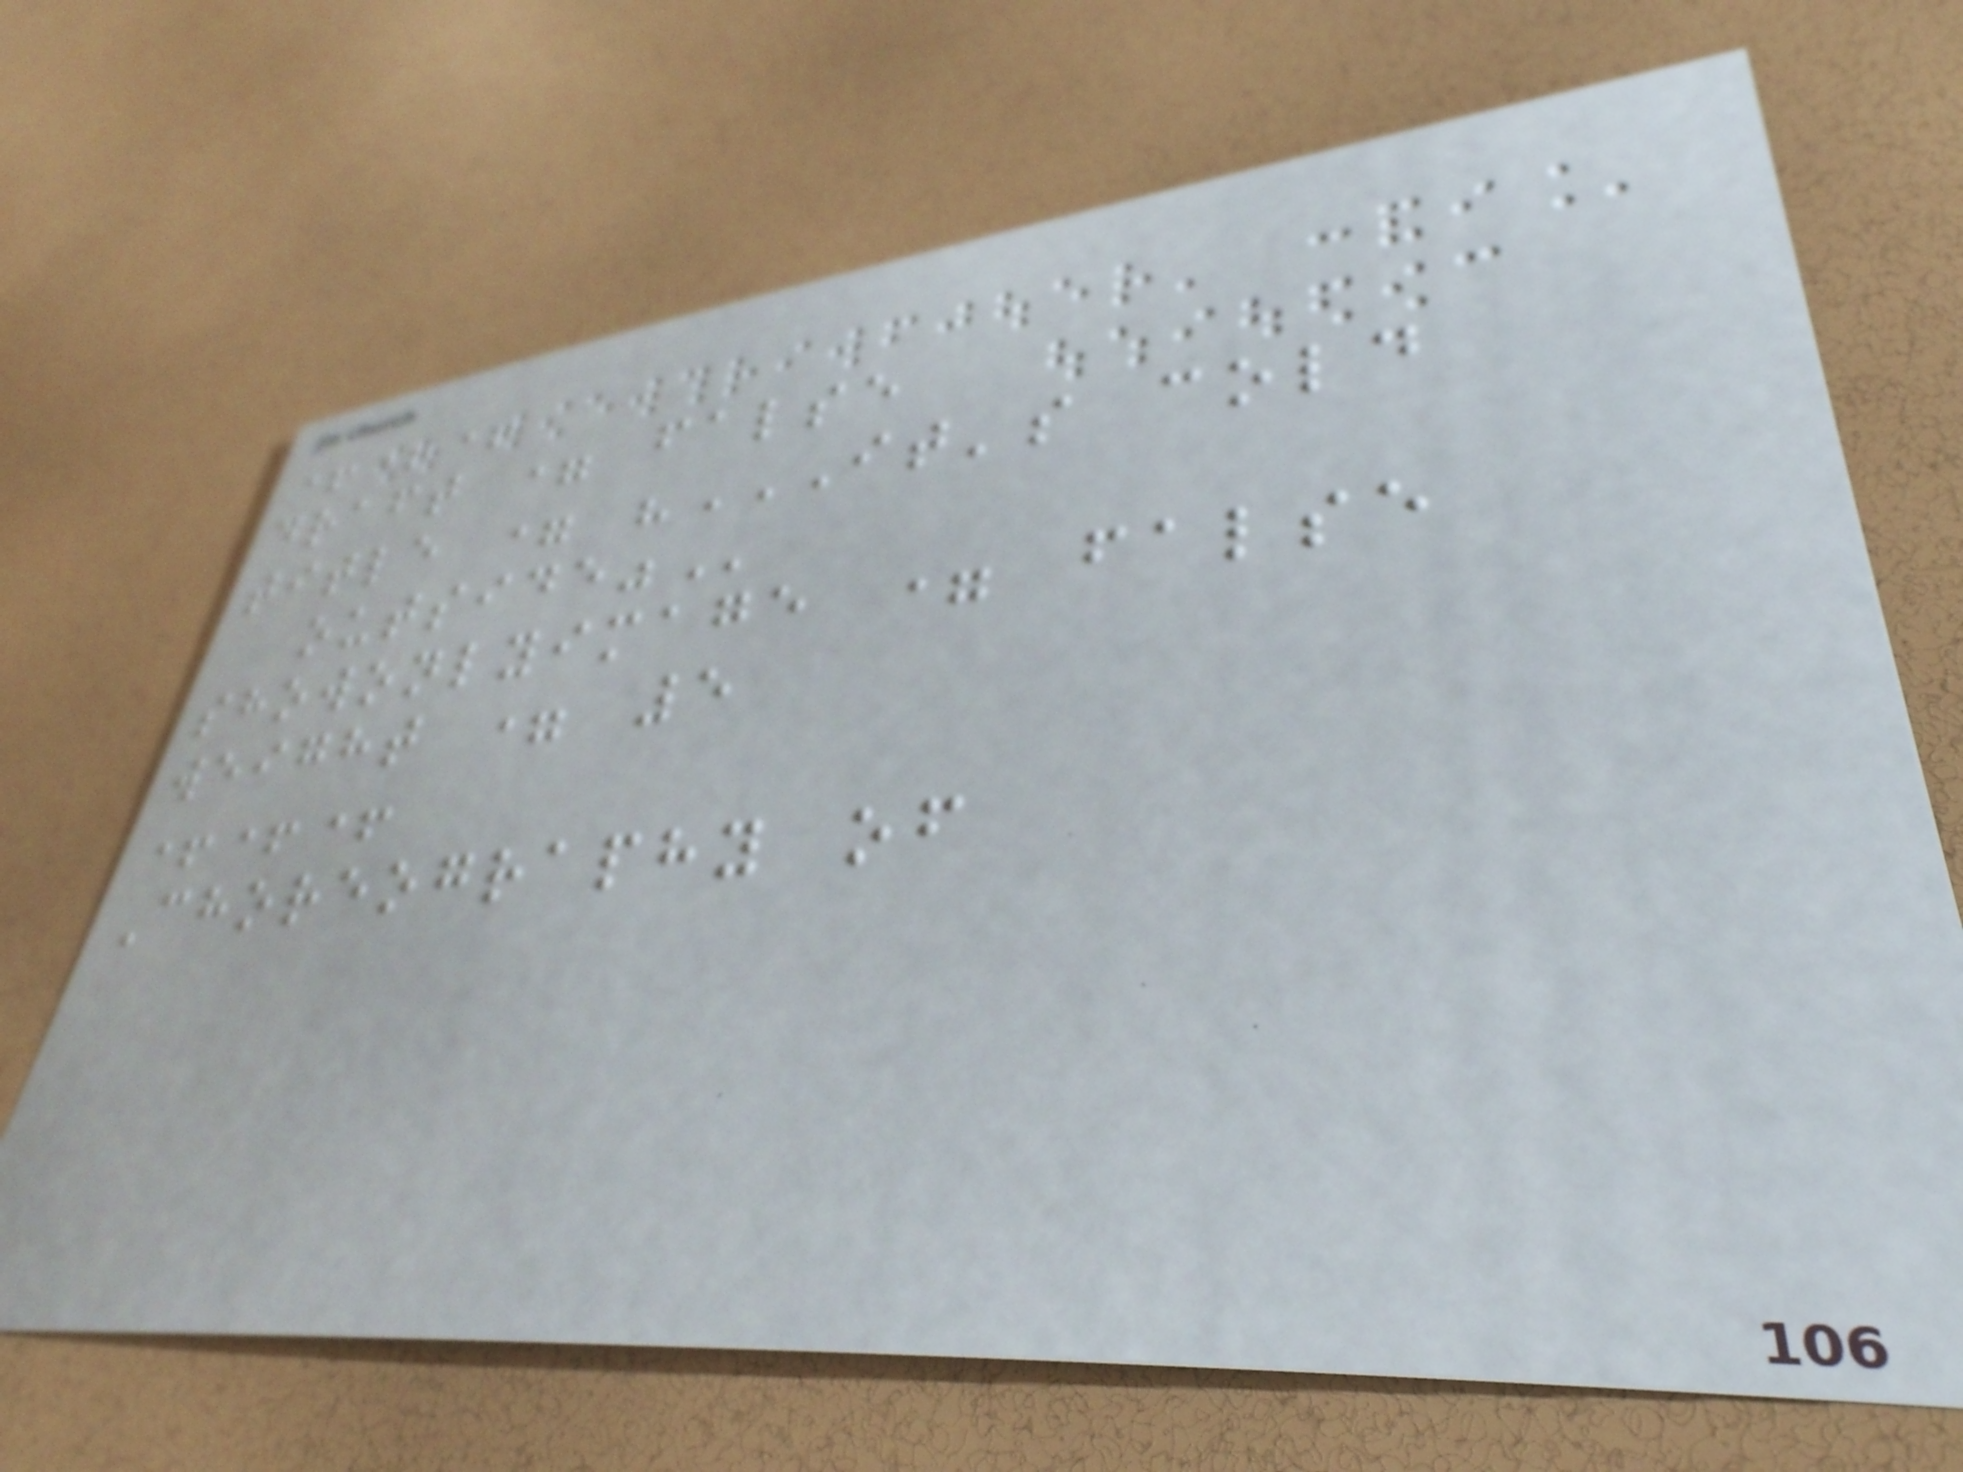+++
draft = false
title = "IT'S COLD
OUTSIDE"
showonlyimage = false
weight = 5
+++
Choreography of
